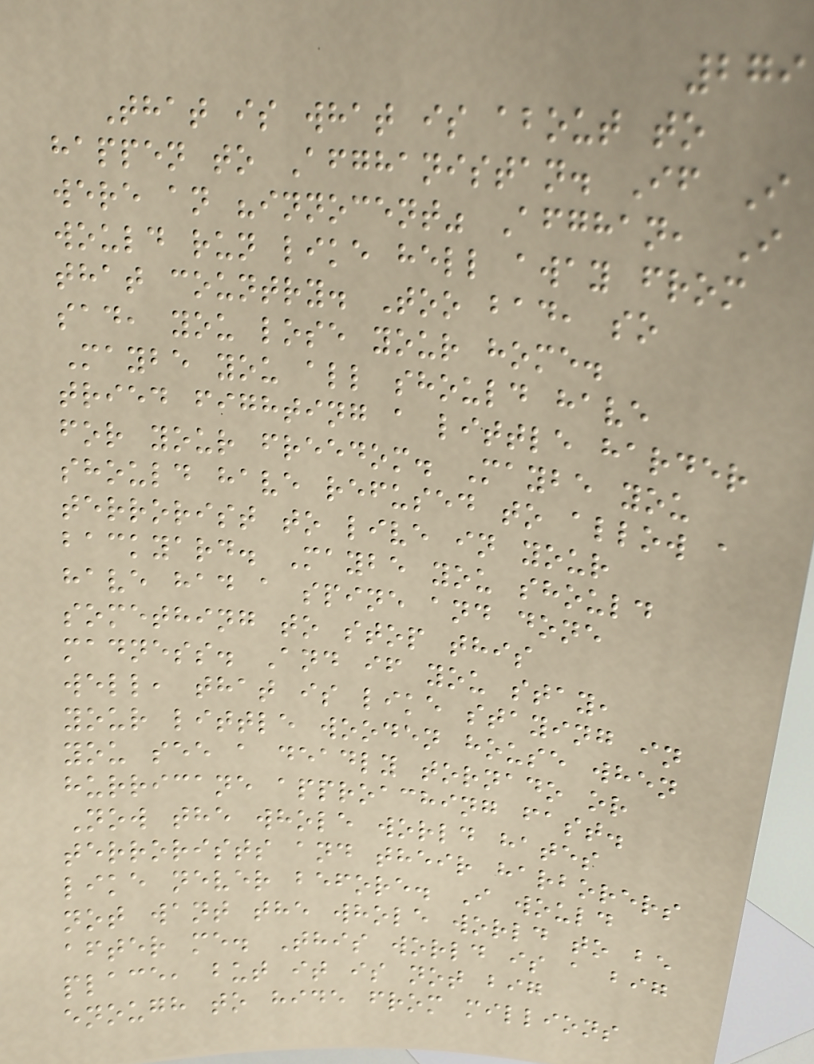279
That is what is about to
happen to Afghanistan. If I
were an "innocent" Afghan, I
would run like hell away from
that country. Too bad, so
sad, you lose your home.
Maybe you all should have
tried fighting a little harder
for your freedom. Maybe you
should have refused to allow a
terrorist to live in your
backyard. Maybe you should
have had a spine and done
something to stop this
madness. And if you stay,
well, that is like staying in
your little wooden house when
you see a deadly tornado or
hurricane approaching fast.
Now the whole world hates
terrorists and their harborers
like never before. I would
not want the whole world to be
after me. This world is a big
place, but it is not big
enough to hide from millions
